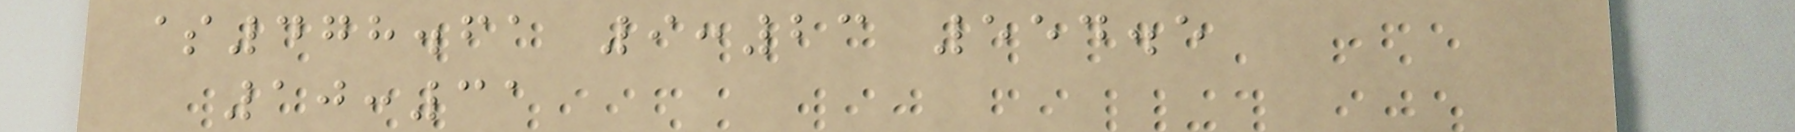$478.61 9:23 554.5
10:31
